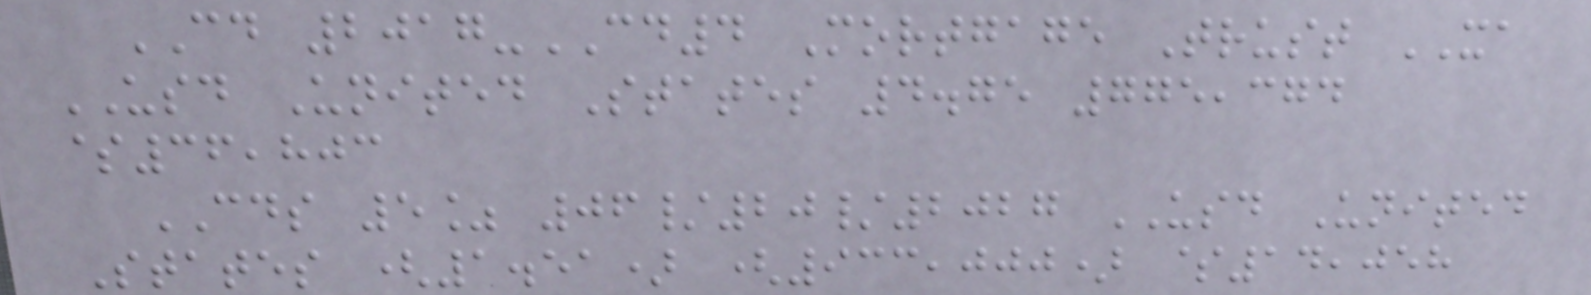CD 2017-CD4 Mortgage Trust XA
USD United States 4.75 775,374
$36,803
CDS 5% 06/20/2027 USD United
States (1.51) (933,000) $14,058
